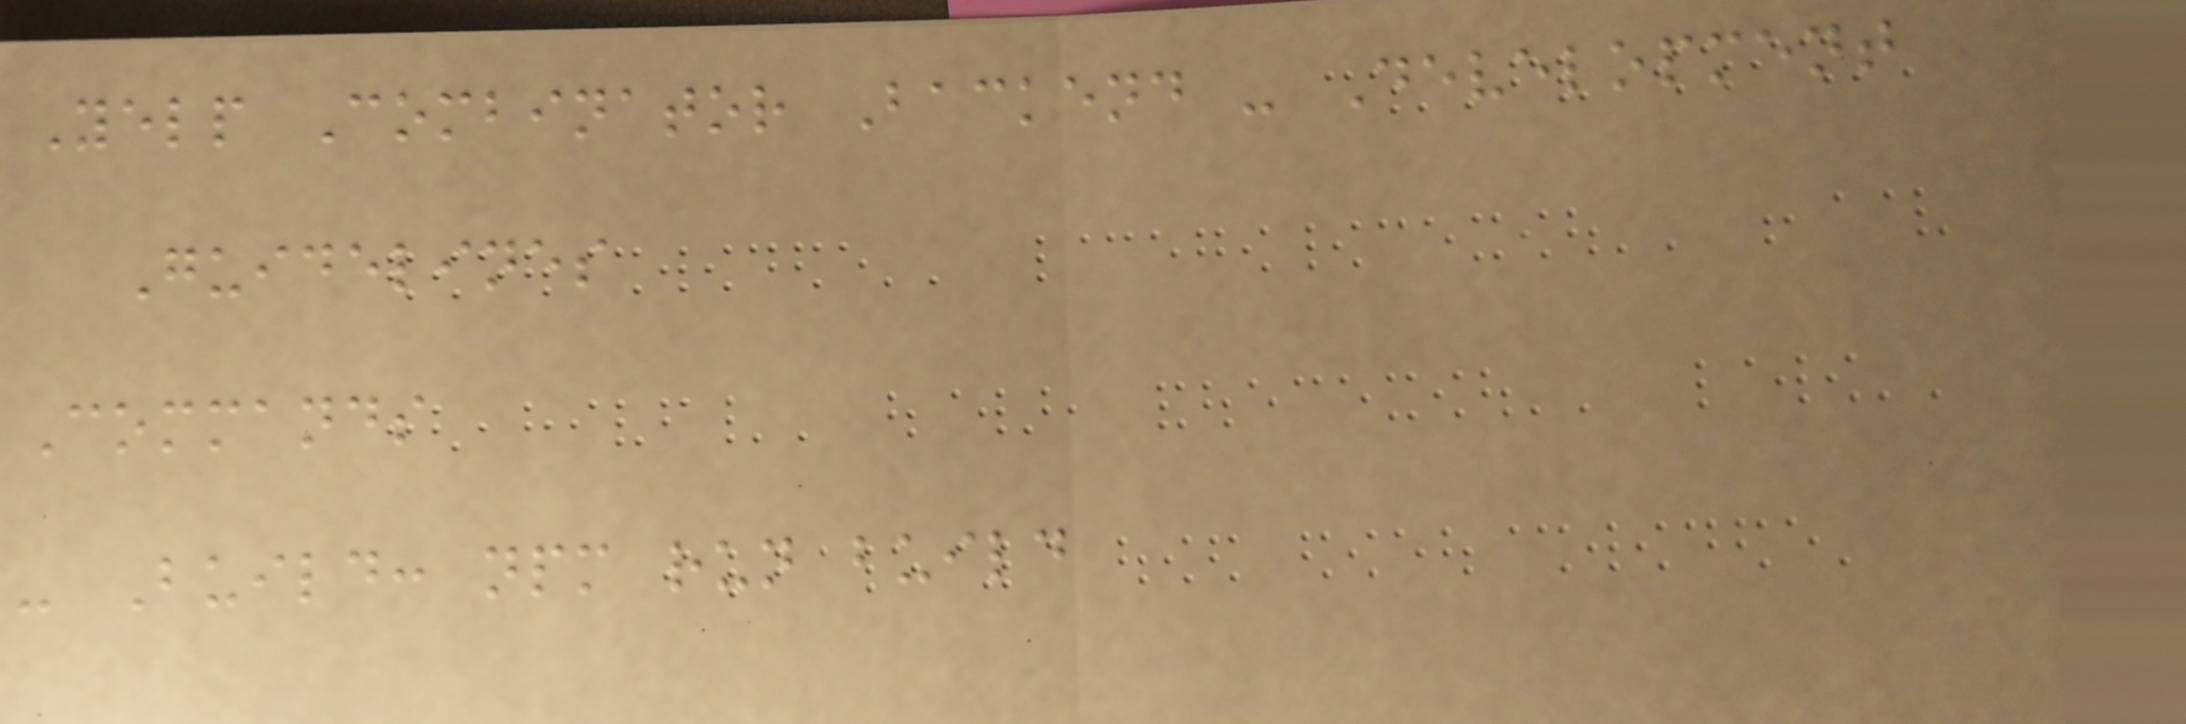Yelp Combinator Backend - Development
Guidelines
Commands
- Build: npm run build
